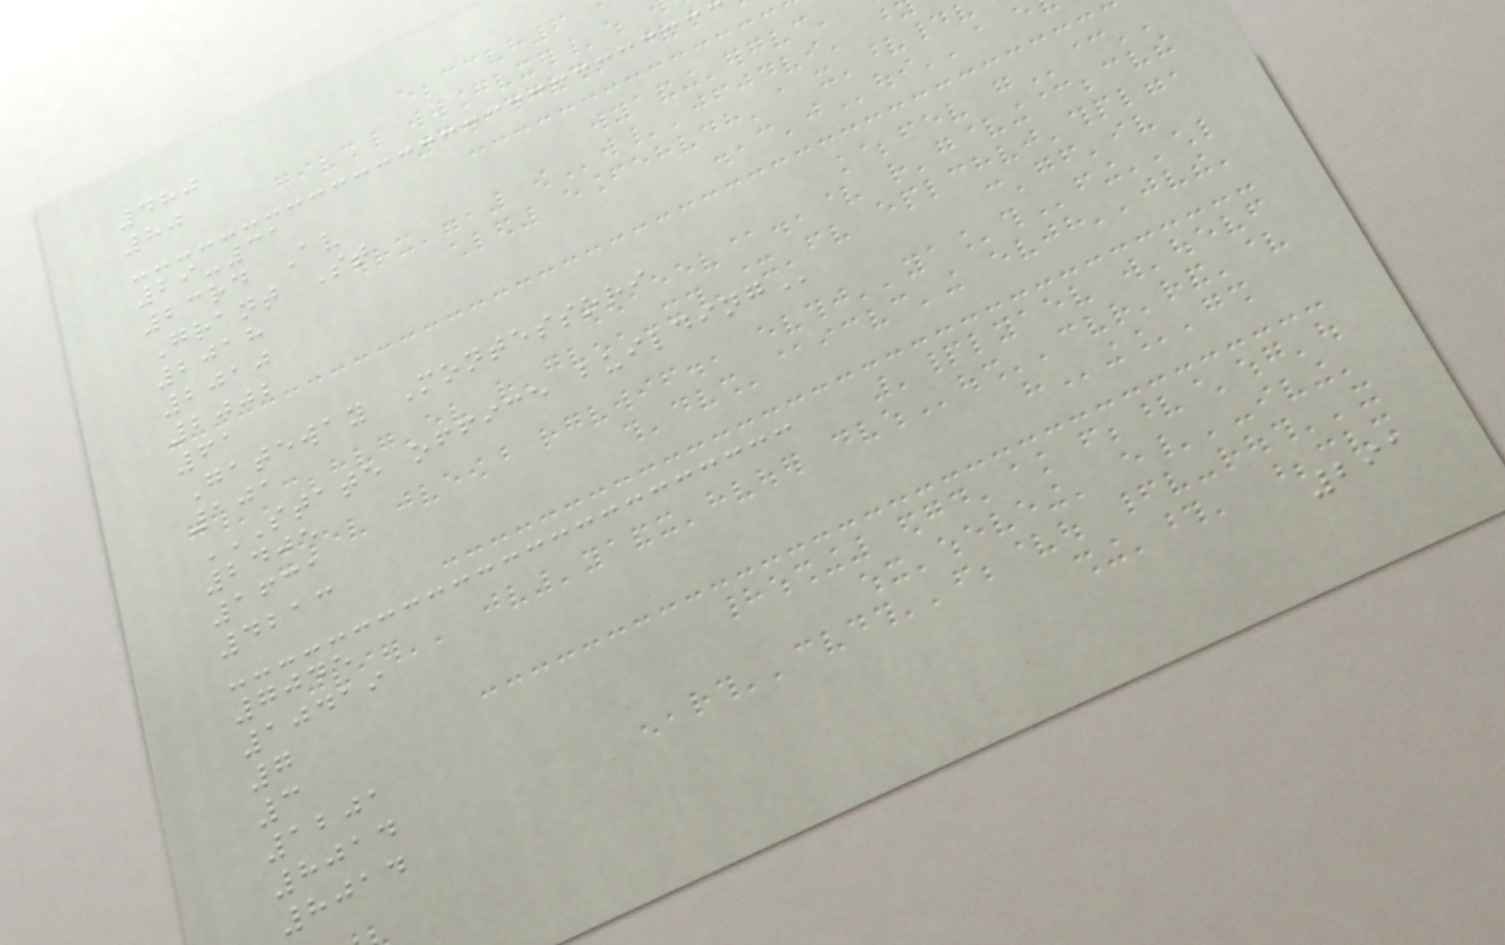480
80
29-31
23rd Av
Grant St
2018
2010
2002
61
Gateway Montessori
101
STATE OFFICE BUILDING
2405
1631
4213
7045
10419
7
3
1201
8014
8014
291
